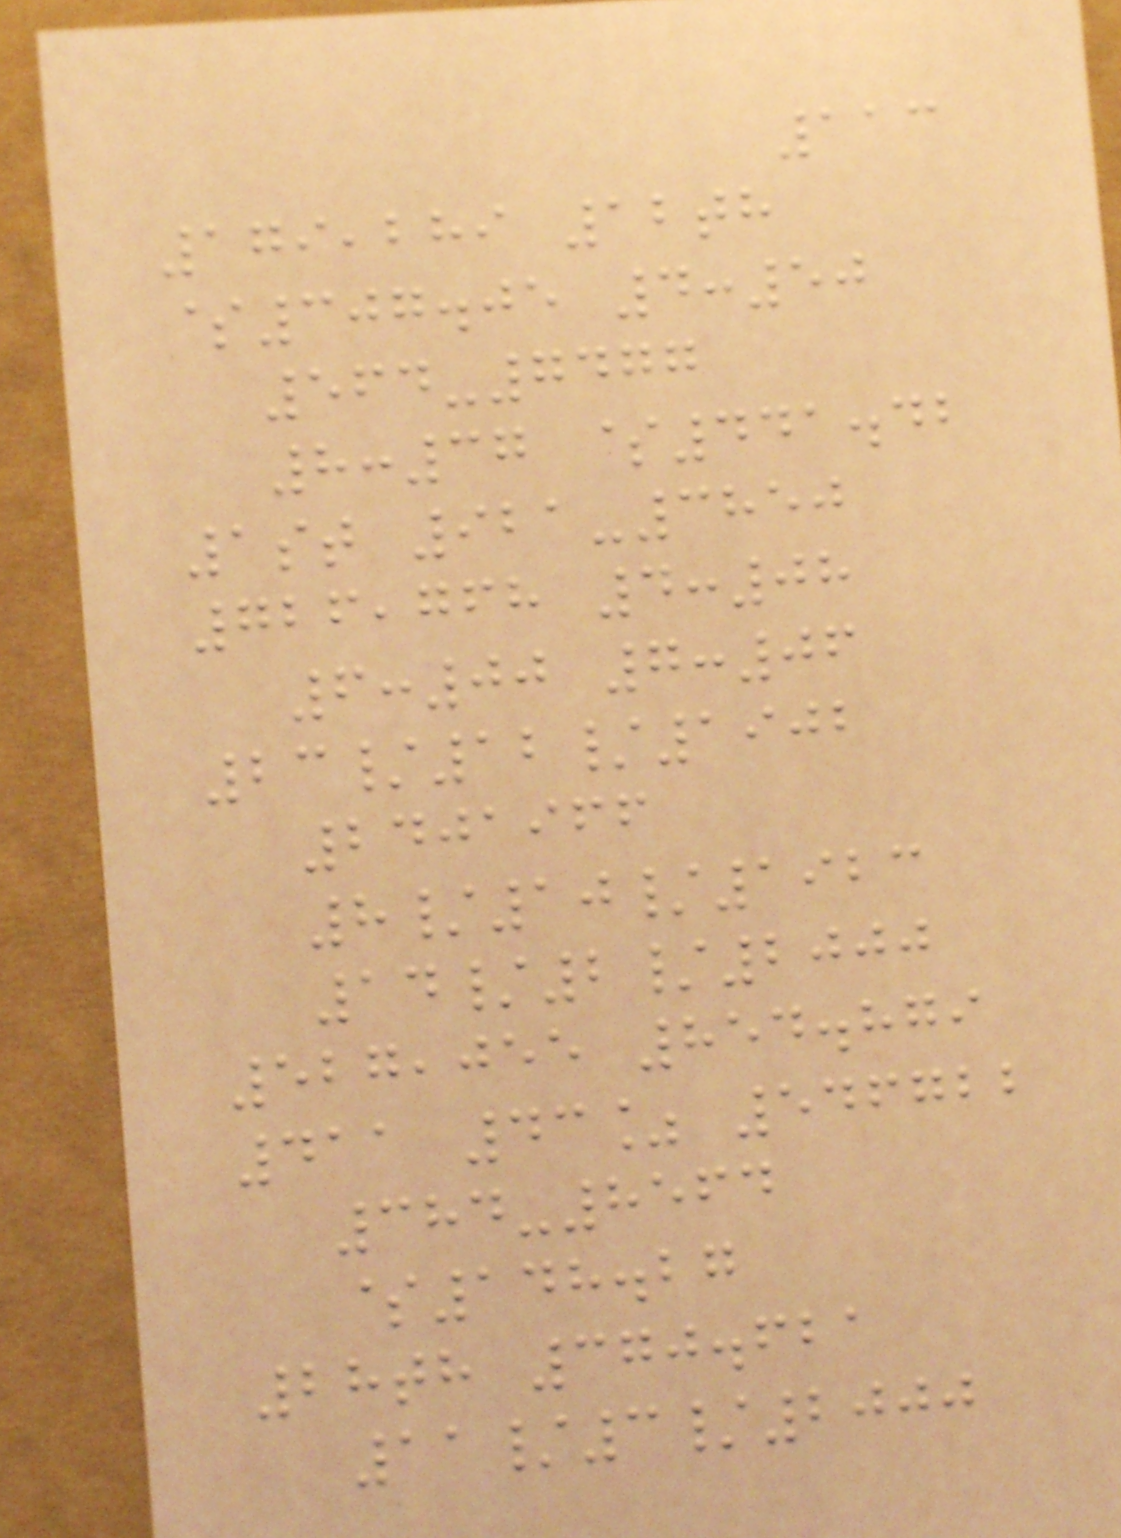113
179,289 12th
$307.05 4:50
564-7477
8:37 $441.42
1st 921-3850
726,768 4:08
6:00 7:06
23/12/1902
2401966
8/10/1923
14/2/2000
527,055 854.879
411 43% 546722
384-8564
$148.27
28th 370.621
11/3/2000
